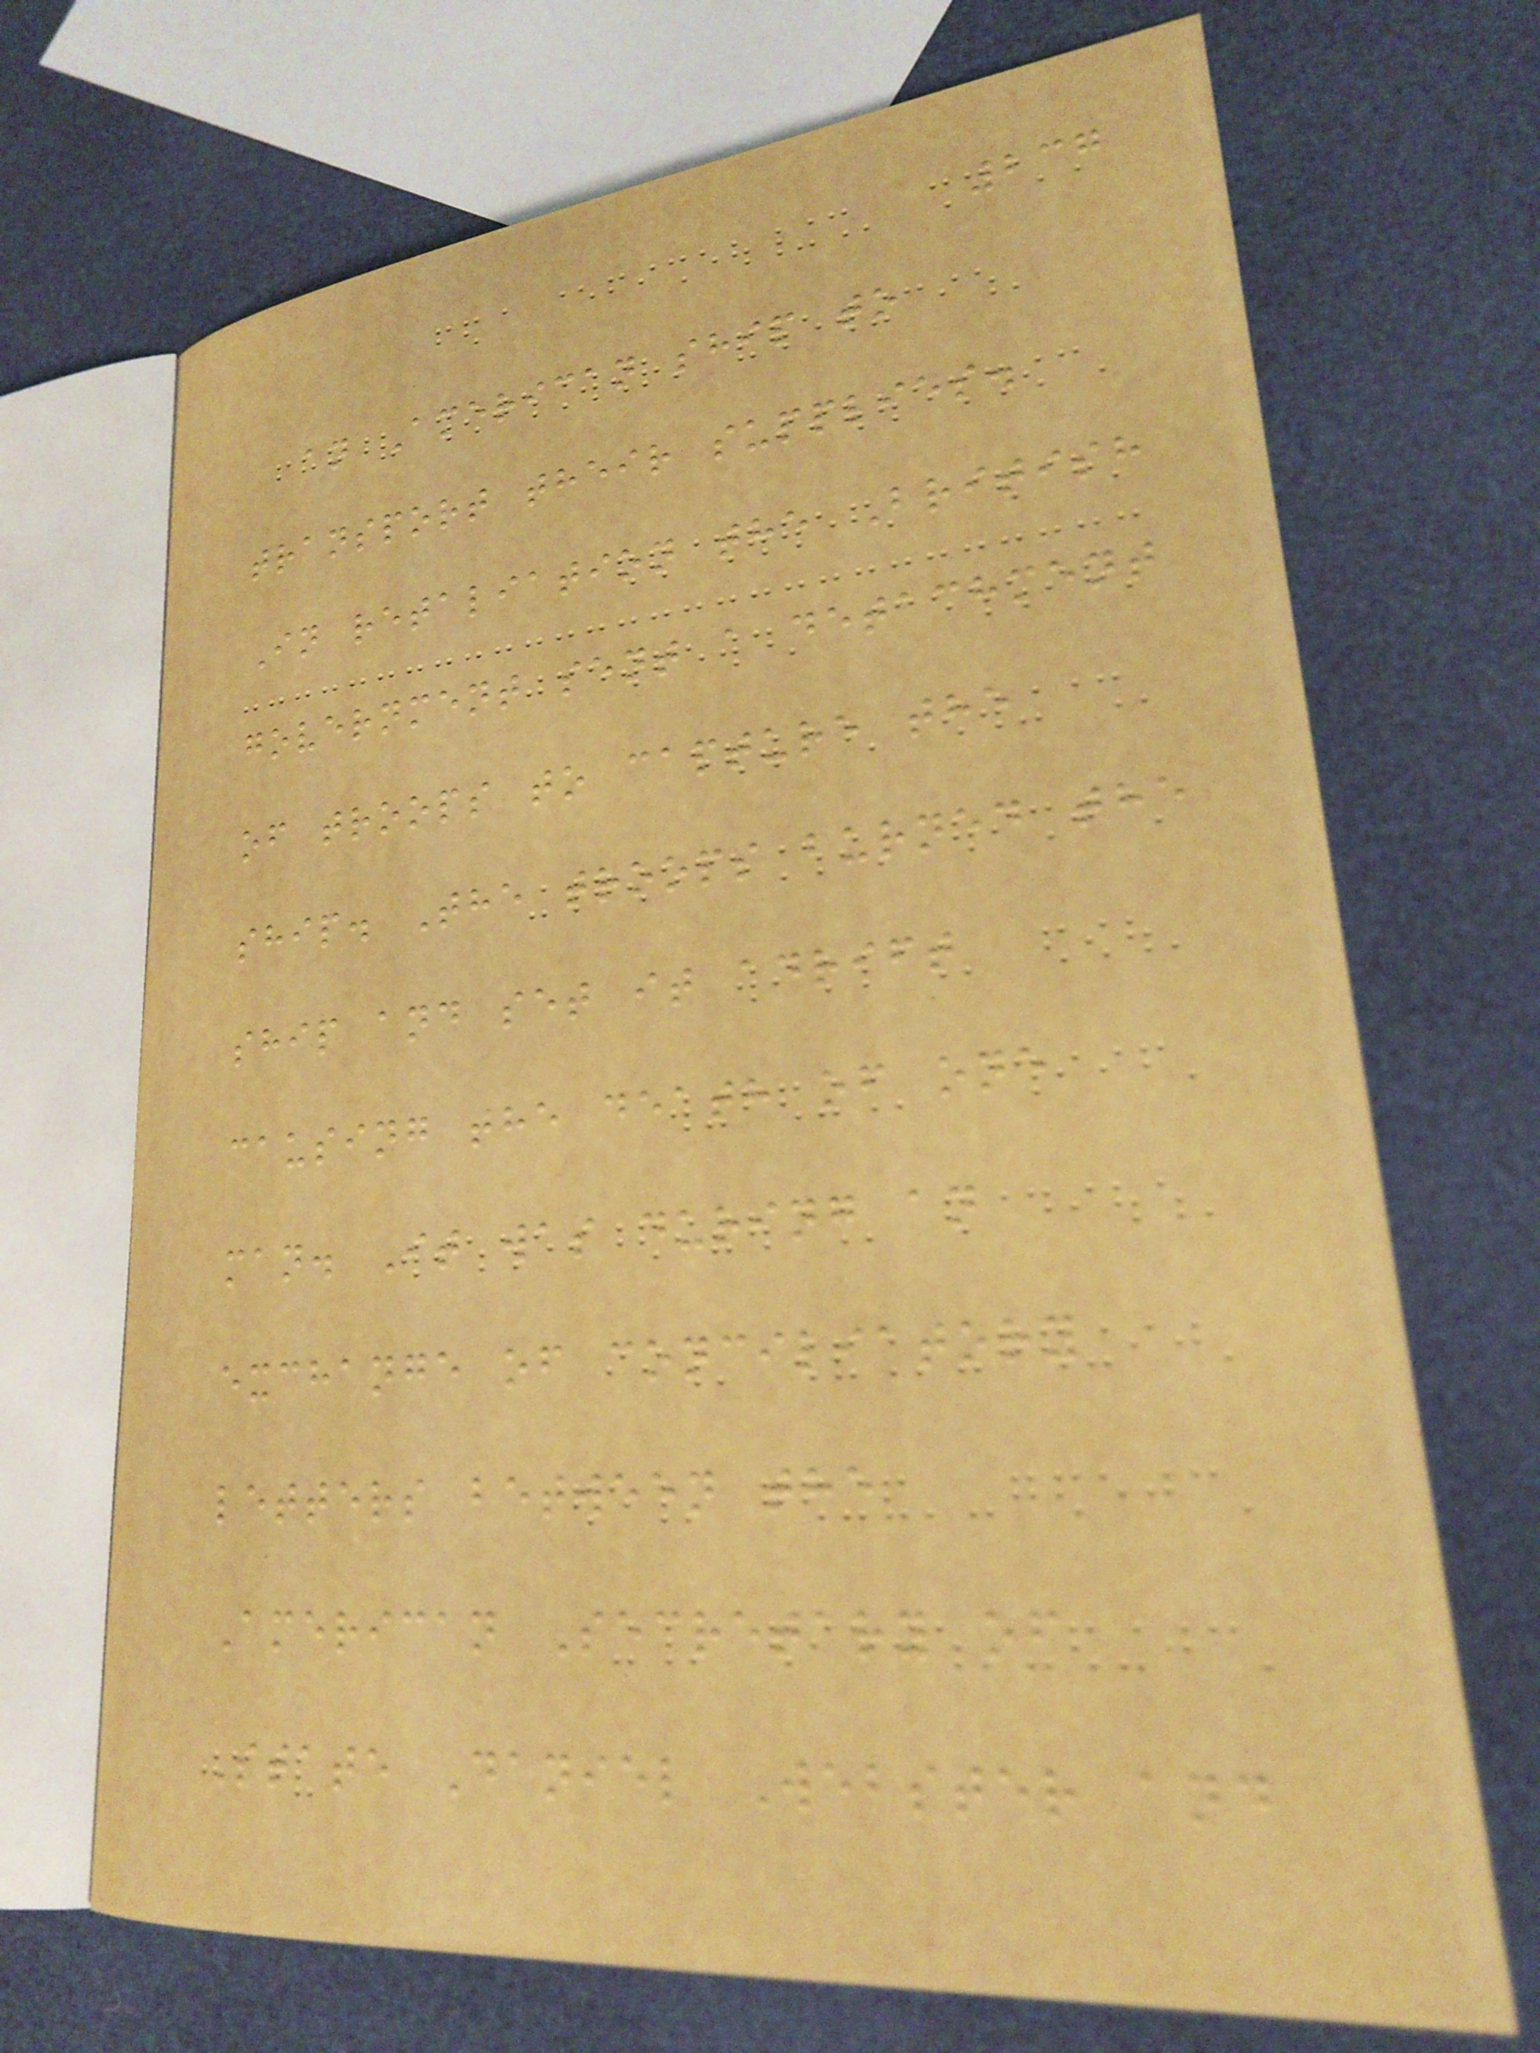237
an American ship to
transport their supplies.
In retaliation the British
government sent a detachment
of troops to capture the
ship. The troops burned the
ship and set it adrift
causing the death of one
man. It was during an
exchange of conciliatory
letters between the
American Secretary of
State Daniel Webster and
